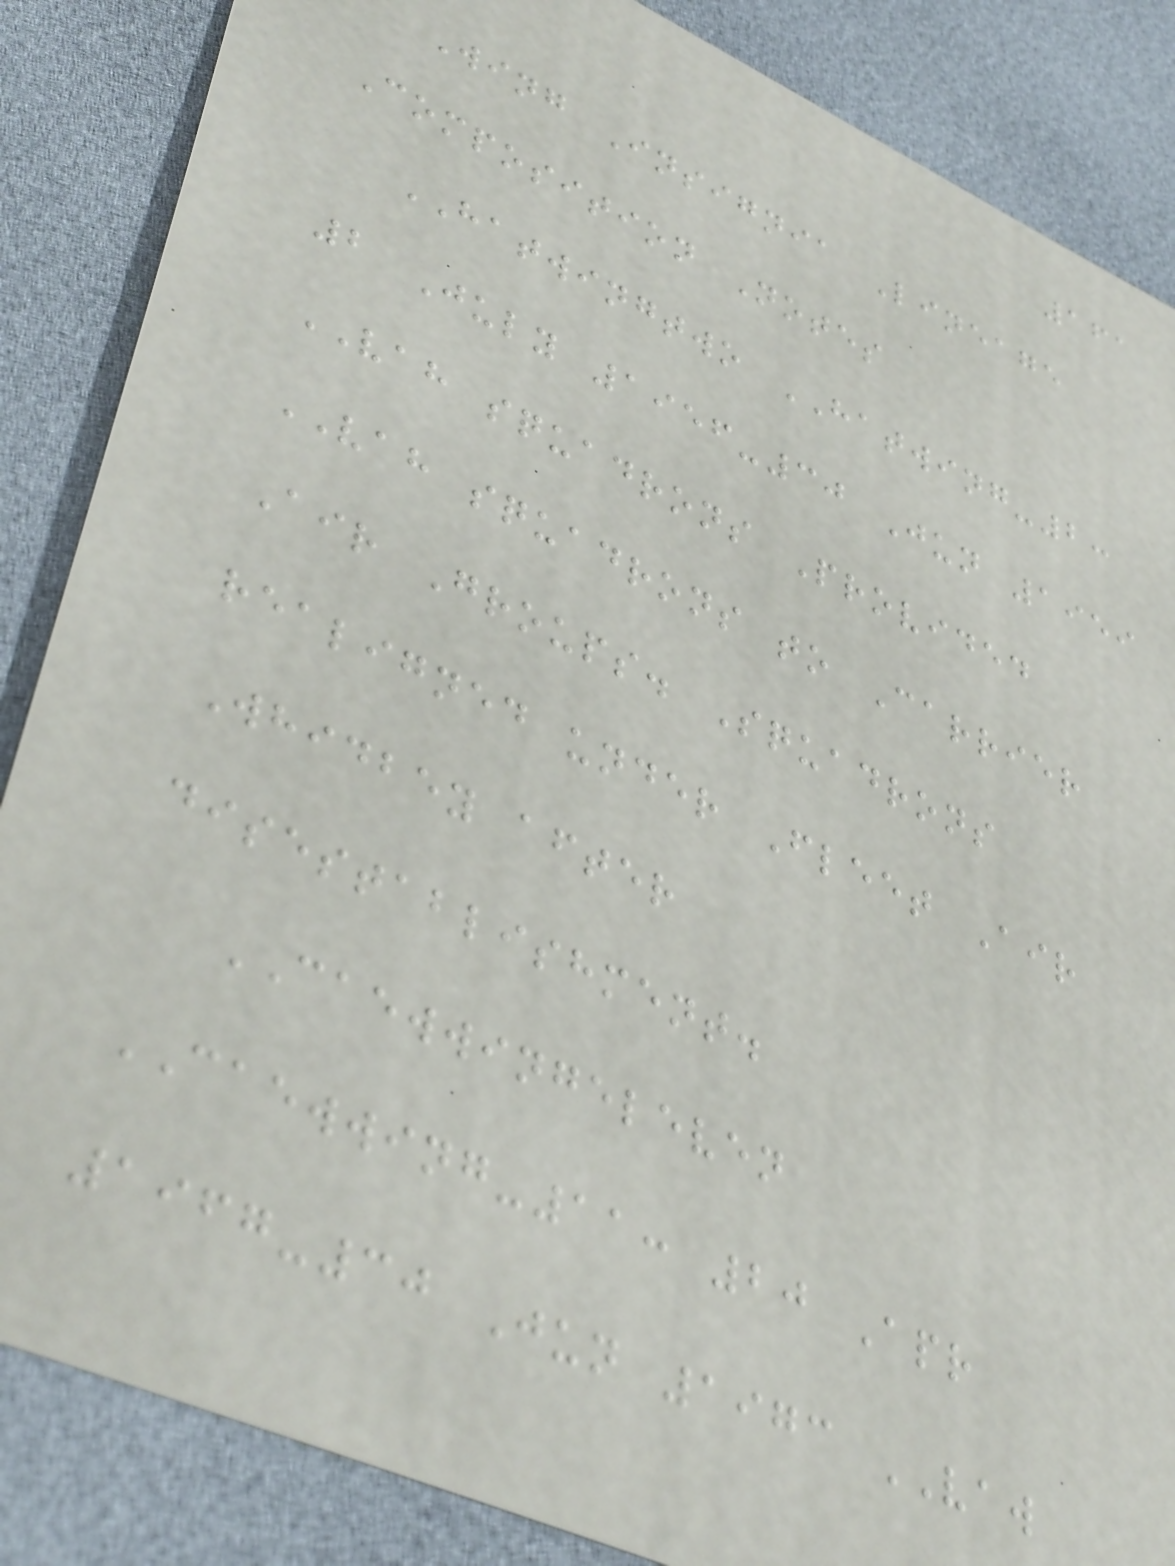161
Wing Insignia Lineage
Composition Notes
HATWINGTWO HATWING-2:
2 July 1956-30 Jun 1959
VAH squadrons Provided
VAH squadrons to Carrier
Air Groups. Squadrons
realigned under Fleet Air
Whidbey after
disestablishment.
CAEWWINGELEVEN
CAEWWING-11: 20 Apr
1967-30 Jun 1973 VAW
